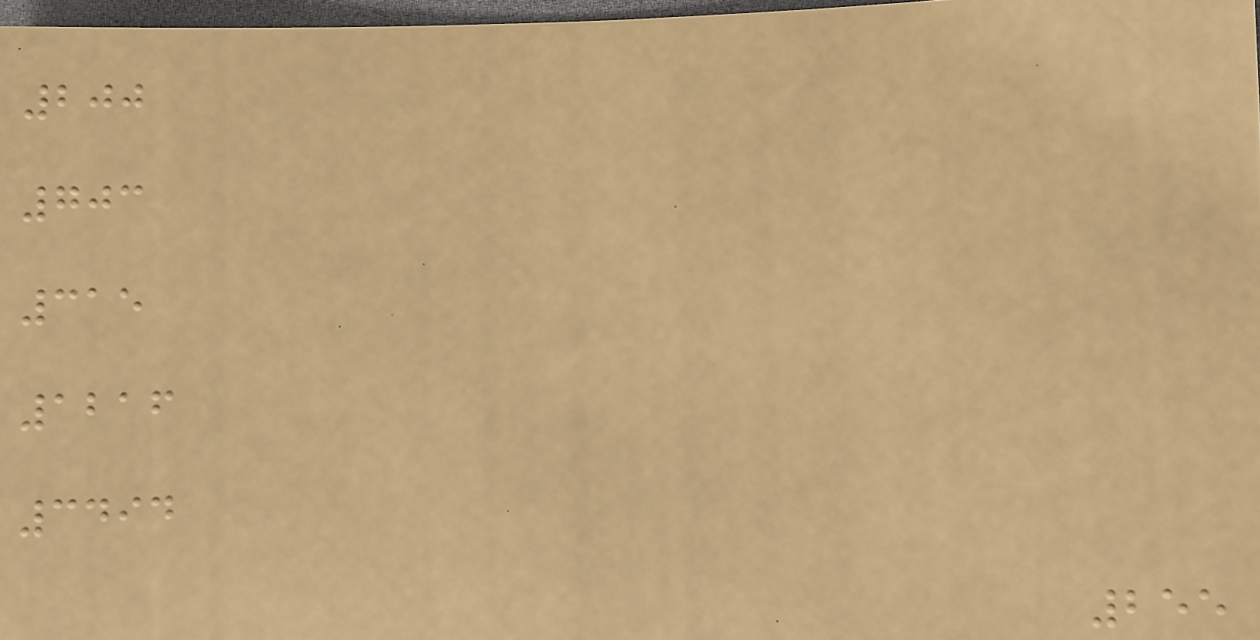200
703
315
1216
3494
255
